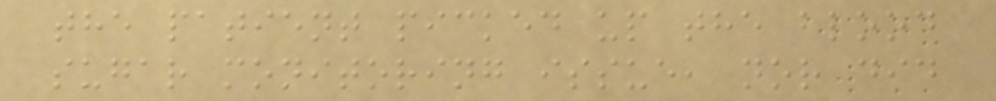the patient picked up the blood
sugar monitoring issue, nor did
